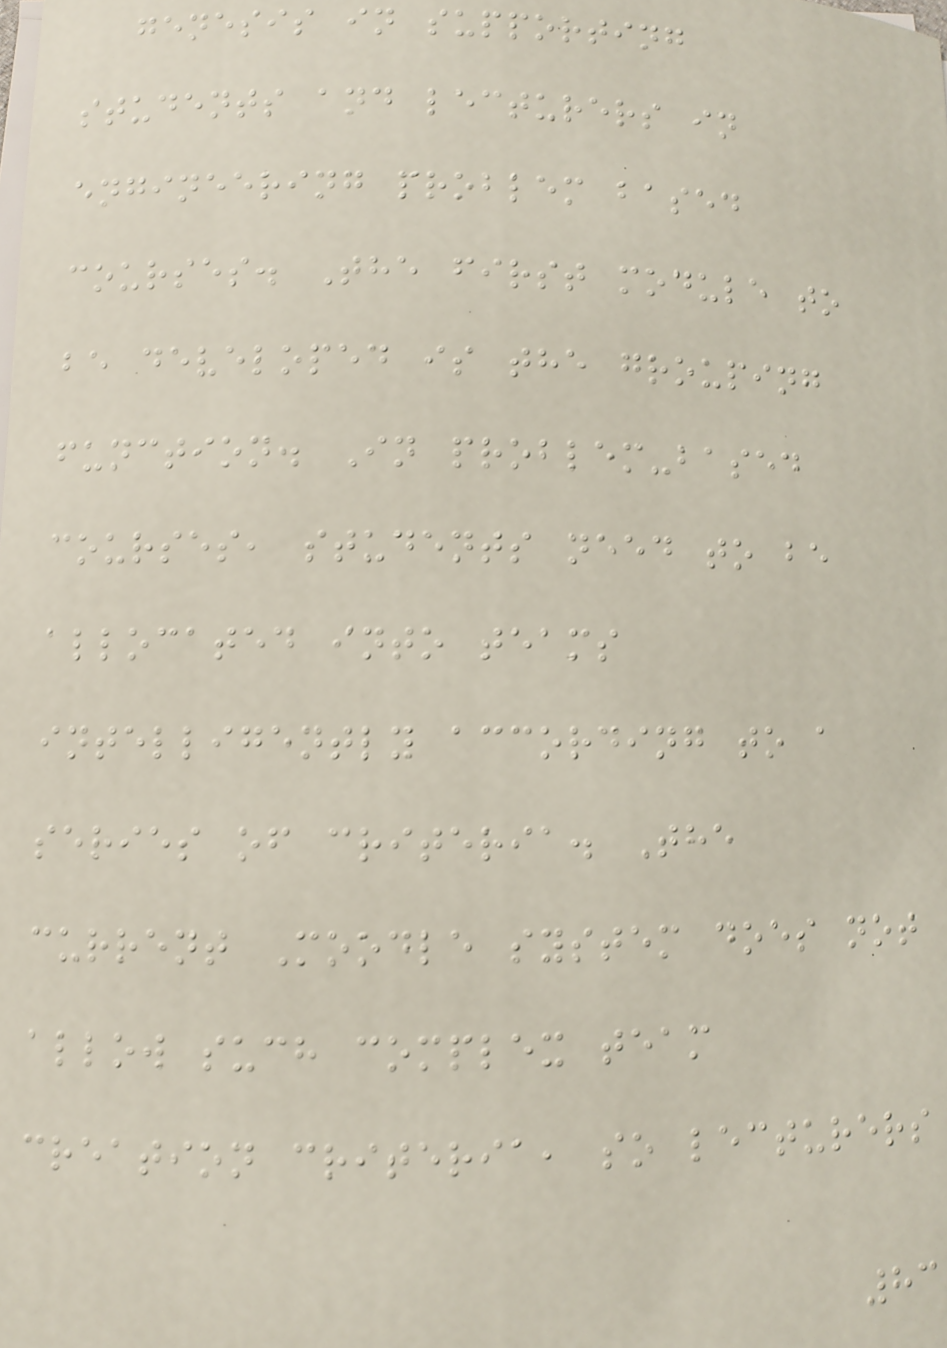genesis in supporting
students and lecturers in
engineering problem based
courses. The first module to
be developed is the grouping
function. In problem-based
courses, students need to be
allocated into teams
intelligently according to a
series of criteria. The
current Moodle system does not
allow such complex team
creation criteria, so lecturers
83
